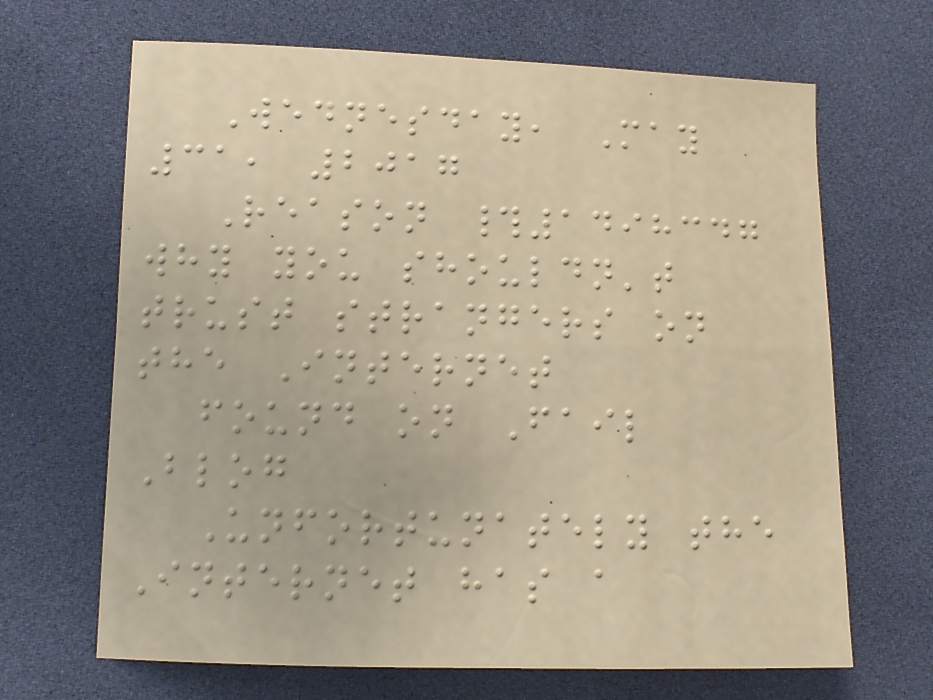Wednesday, May
31, 2017
Reason #1498347
why you shouldn't
trust strangers on
the Internet
found on Fail
Blog
Unfortunately the
Internet has a
